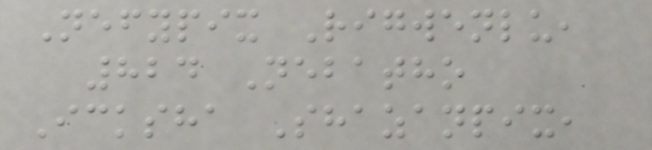Nefypix Rigwenlu,
824 Nebatho
Icksha Shazanpix,
